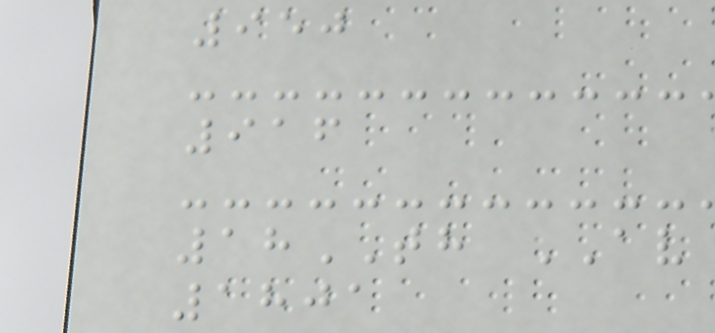950
916
18TH AV
1801
